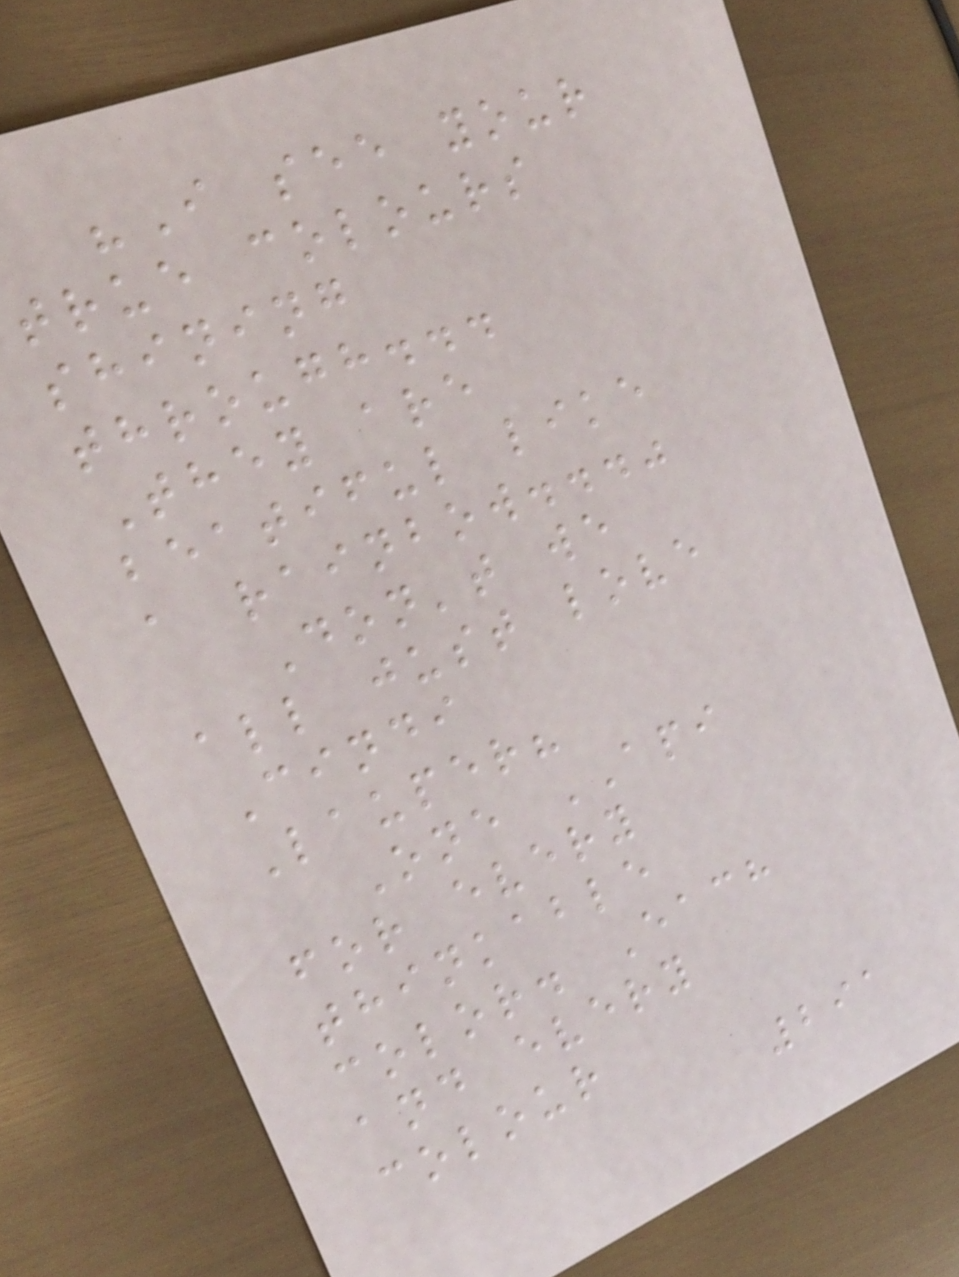"I see your
true colours
shining
through...
They are
beatiful like
a rainbow..."
Don't we
all just love
Cindi
Lauper?
One API
for every
thinkable
color. Each
and every
colour
291
